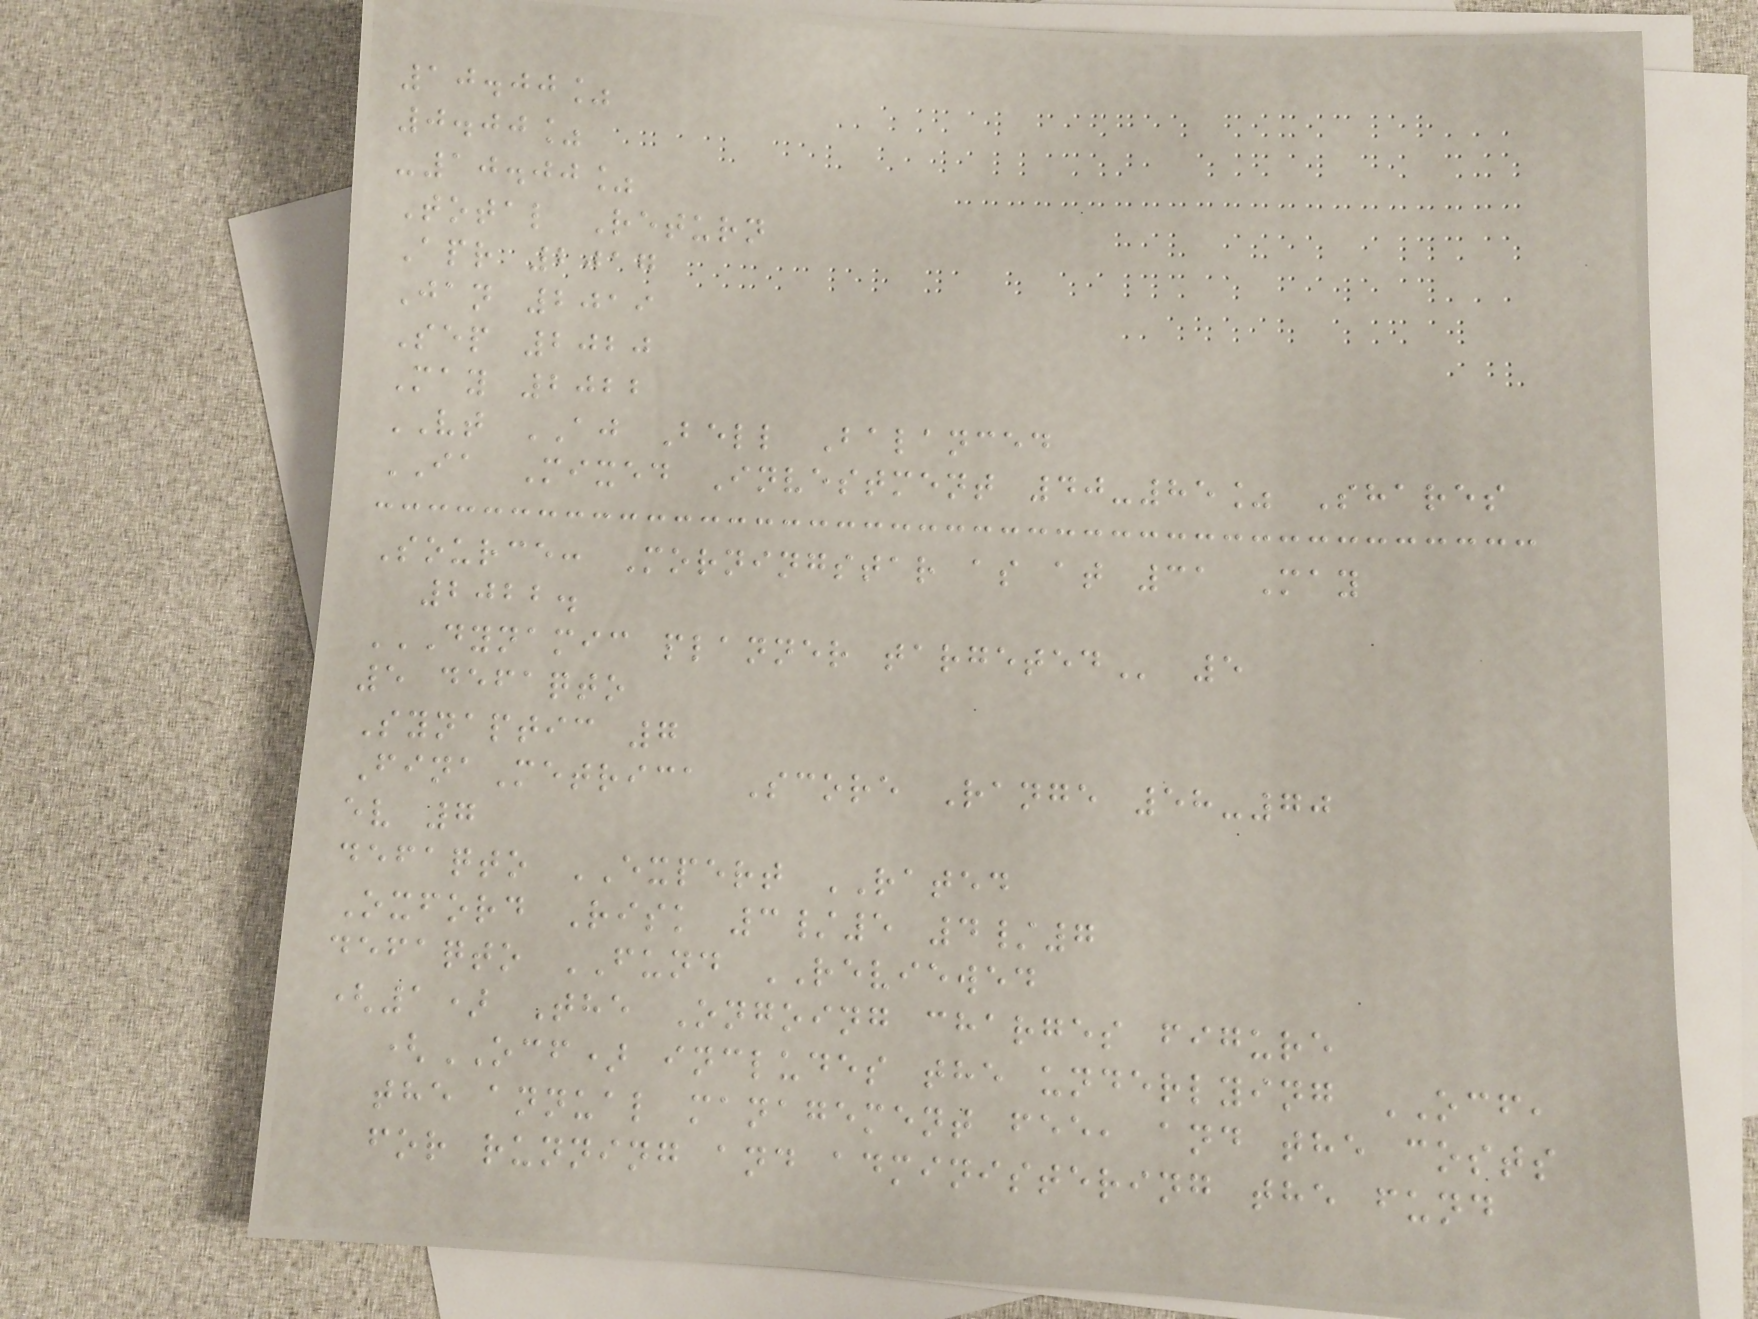10.00%
0.00%
-10.00%
Total Return
Apr 2017
Jan 2019
Sep 2020
May 2022
VT AJ Bell Balanced
IA Mixed Investment 40-85% Shares
Source: Morningstar as at 31 May
2022.
DYNAMIC PLANNER TARGETED 5
5 defaqto
Synaptic 7
FinaMetrica Score Range 58-70
ev 7
defaqto EXPERT RATED
Oxford Risk 3/5 4/7
defaqto FUND REVIEWED
(1) The Ongoing charges figure
(OCF) includes the underlying OCF,
the annual management fee, and the costs
for running and administering the fund
